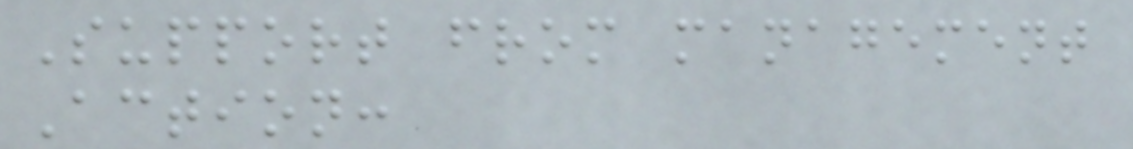Support from management
Action:
